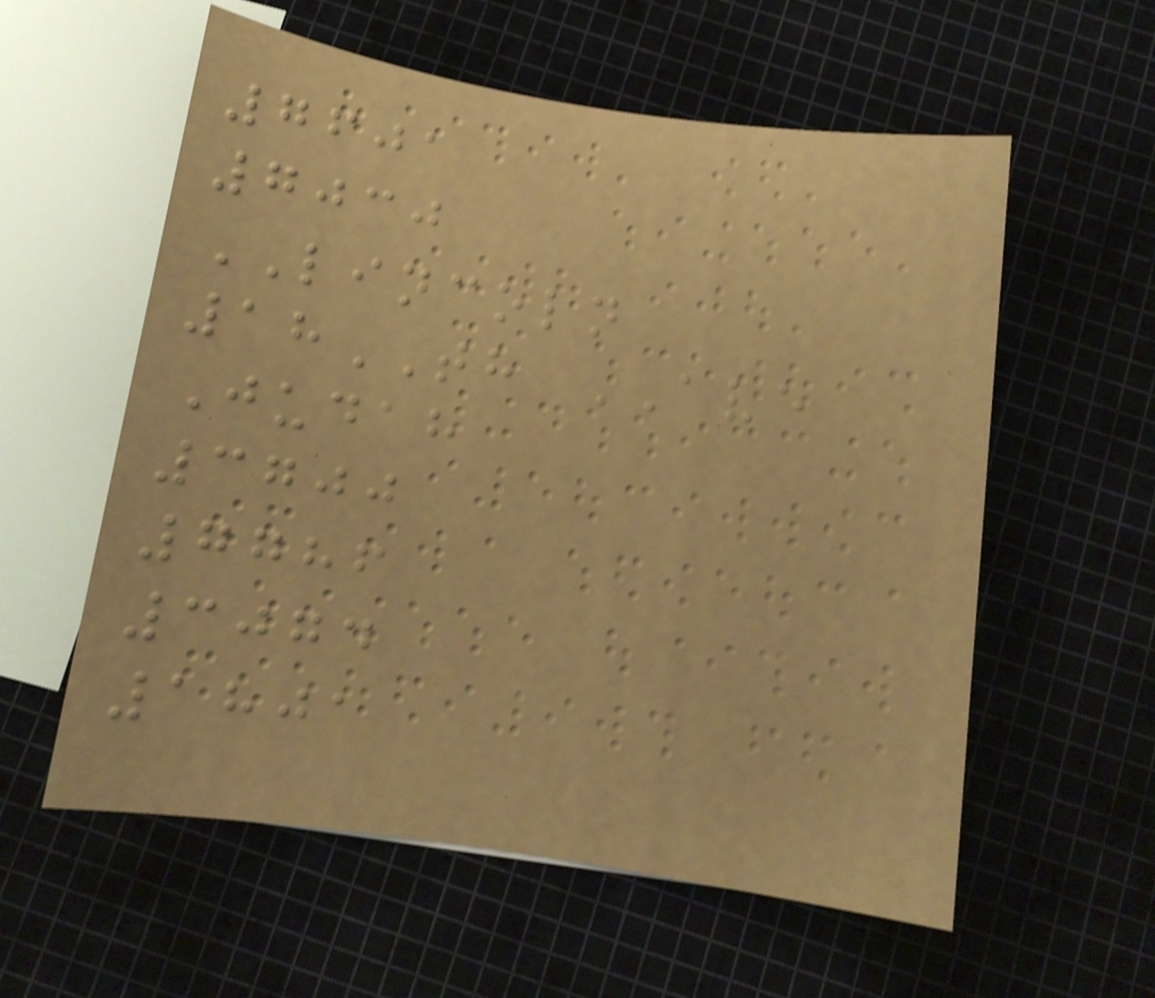7601
7030
LINCOLN
18TH AVE
Judah
3700
7786
3074
1801
